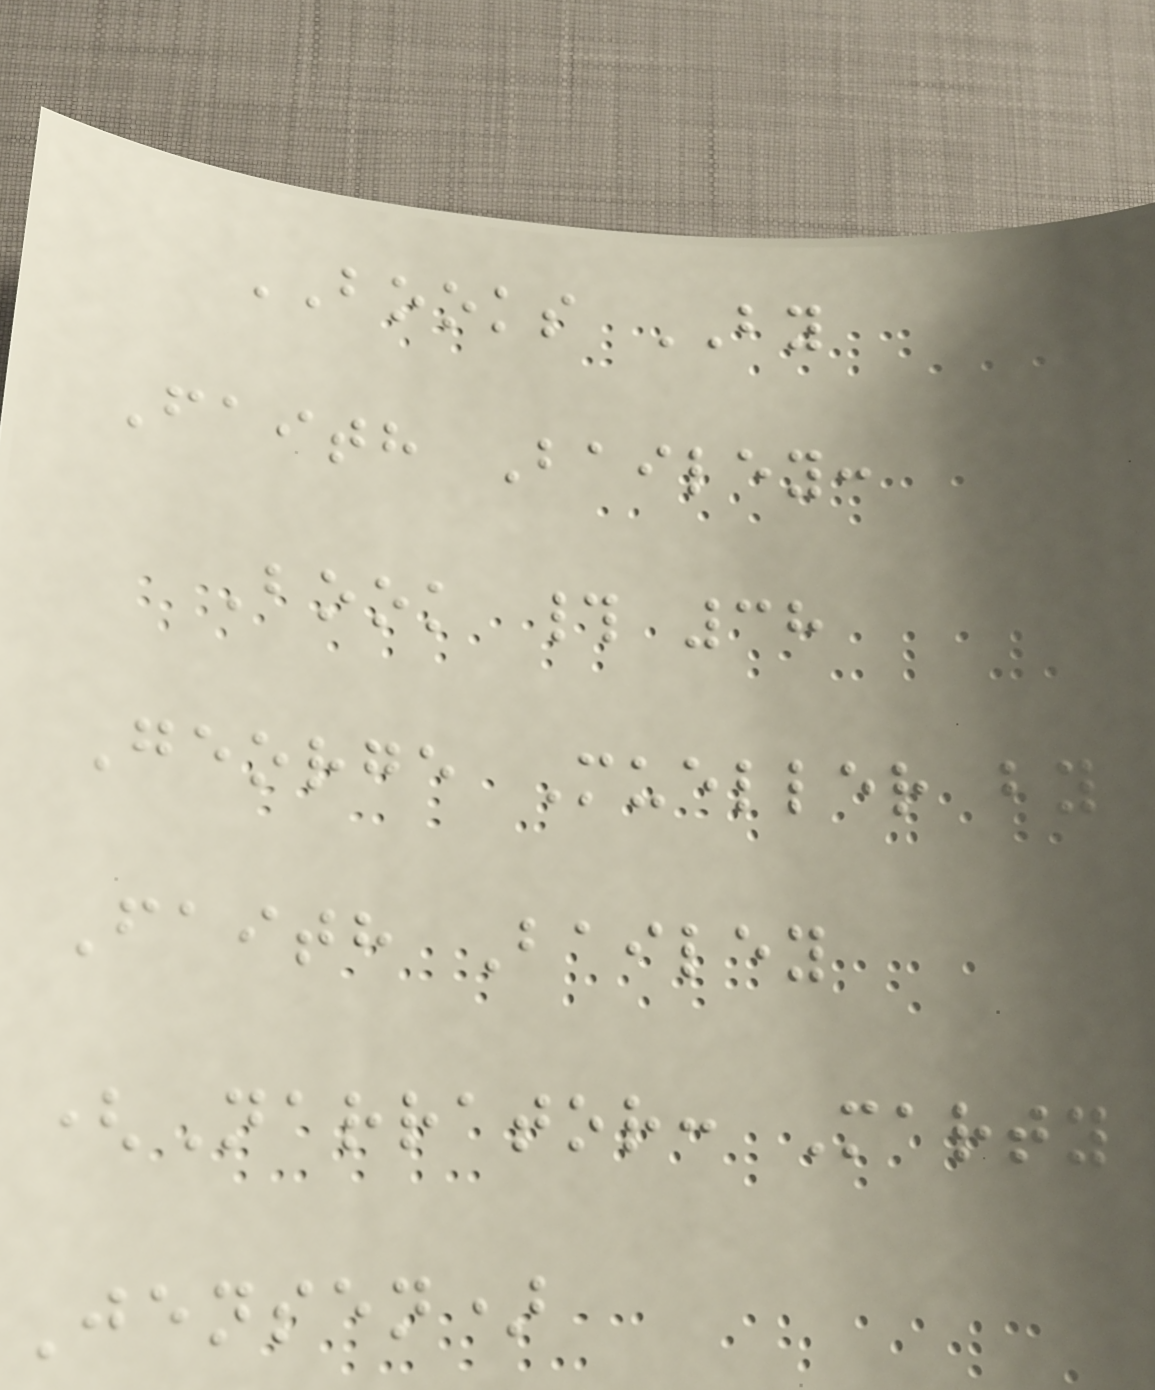BOOKS BY
Faith Bailey:
Book # 38
George Mueller by
Faith Bailey
(Narrator: Marty
Jensen)
